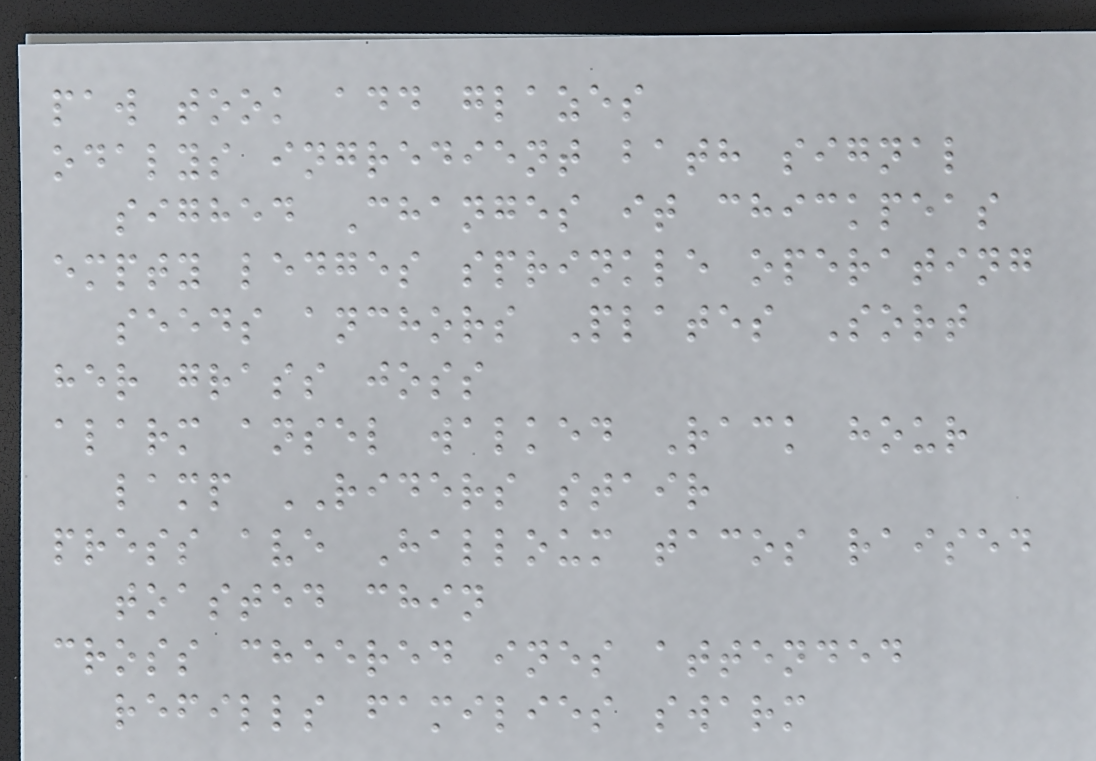paw took add glazes
odalys ingredient bath signal
sighed Changes it chickpeas
empty ledges sprinkle operating
seeds anchors Plates Sort
her grass joss
alarm ansel walked Rack hour
lamp RIDERS stair
press ave Halloum tacos raised
toasted chin
cross cheered ines attended
refills families swarm
